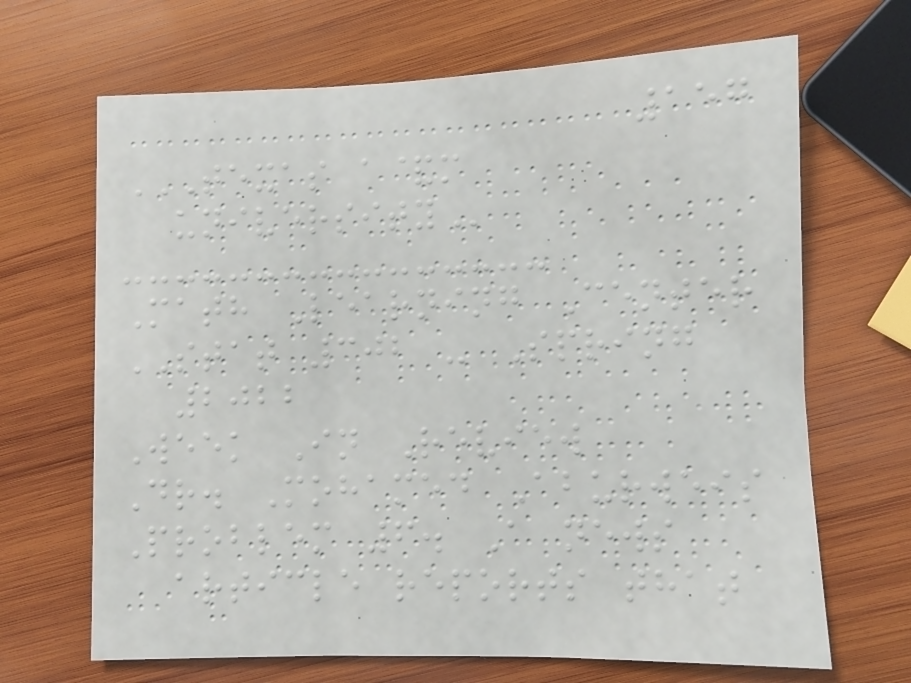157
TEXAS A&M
UNIVERSITY
Math Learning Center
STAT 302 - Spring
2022
Week In Review
Dr. Mohamed Aburweis
Problem 6. A news
article reports that
